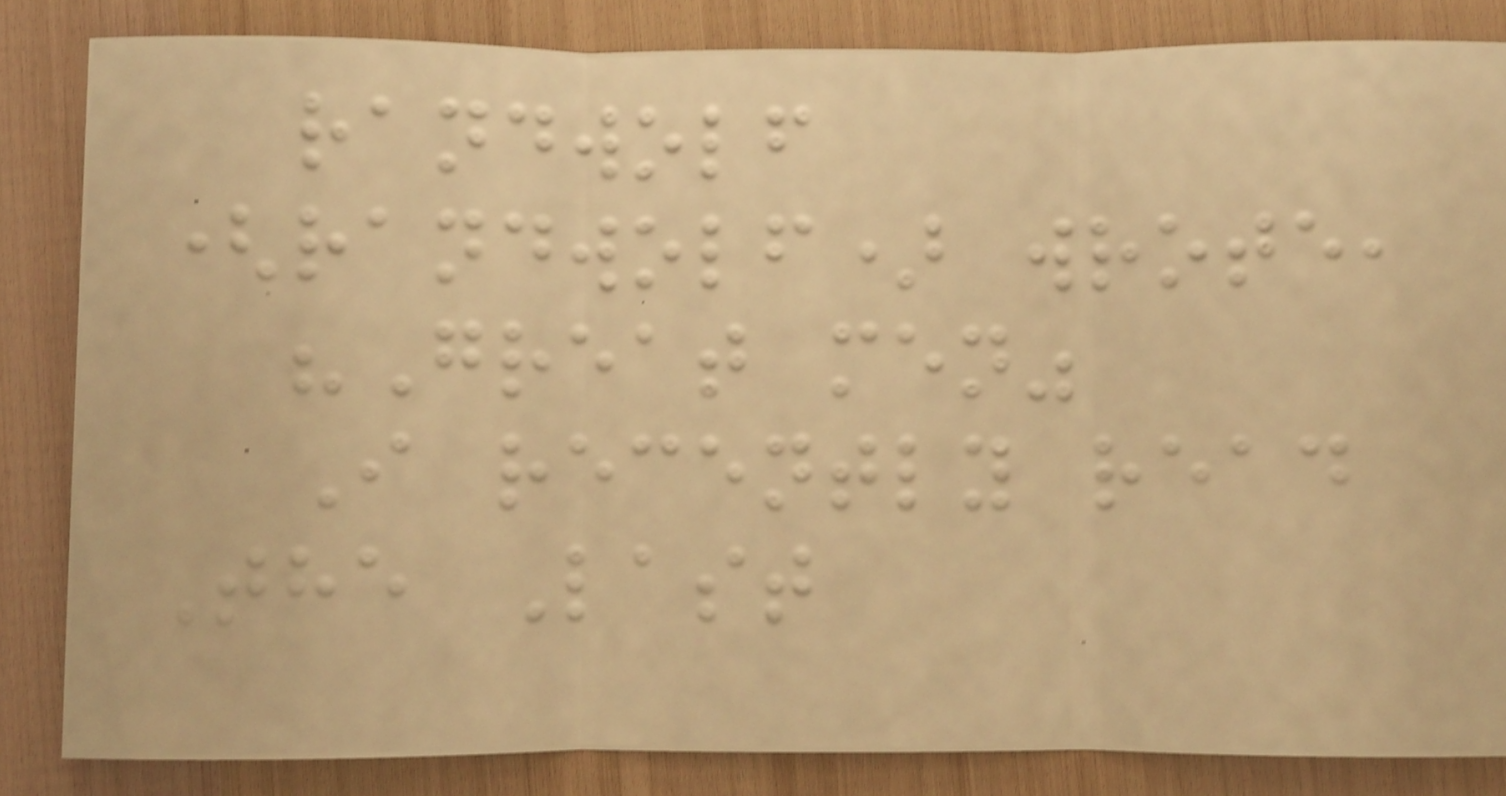randwolf
(randwolf) wrote,
"Great men"
I recently read
The Last
